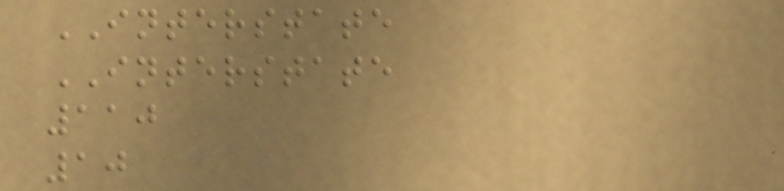INTERSTATE
INTERSTATE
110
10
